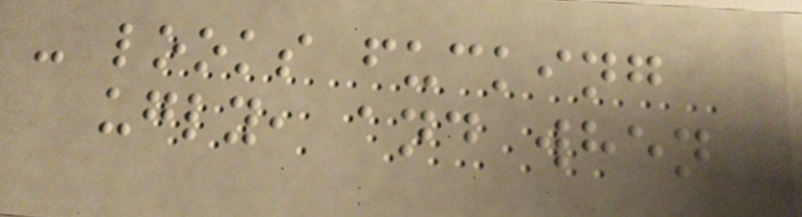- looks fucking
ugly, and when
